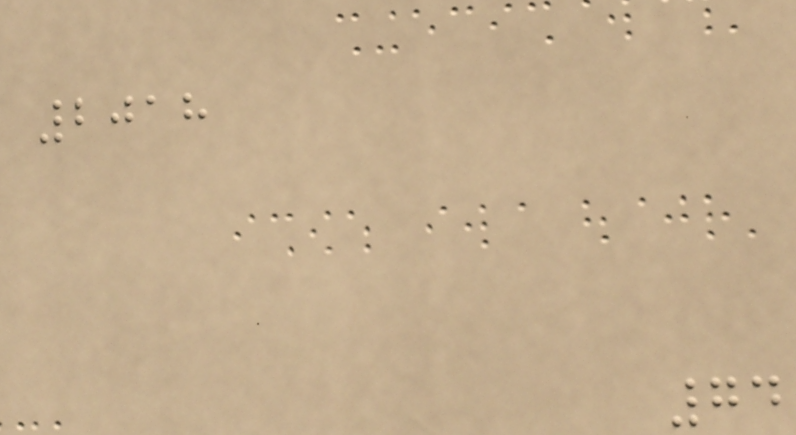2018
74
